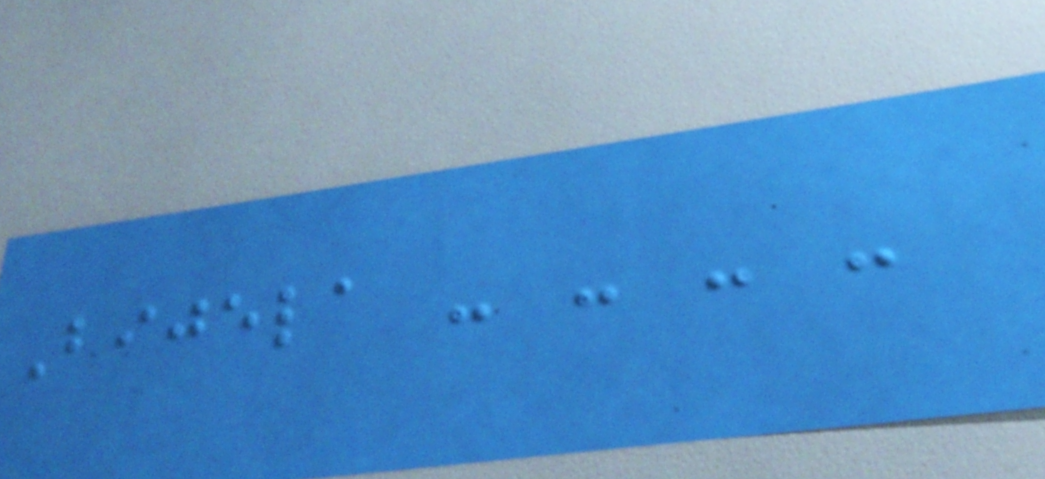Bijela - - - -
